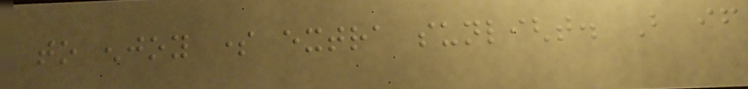to enjoy some extra sunlight. But if
